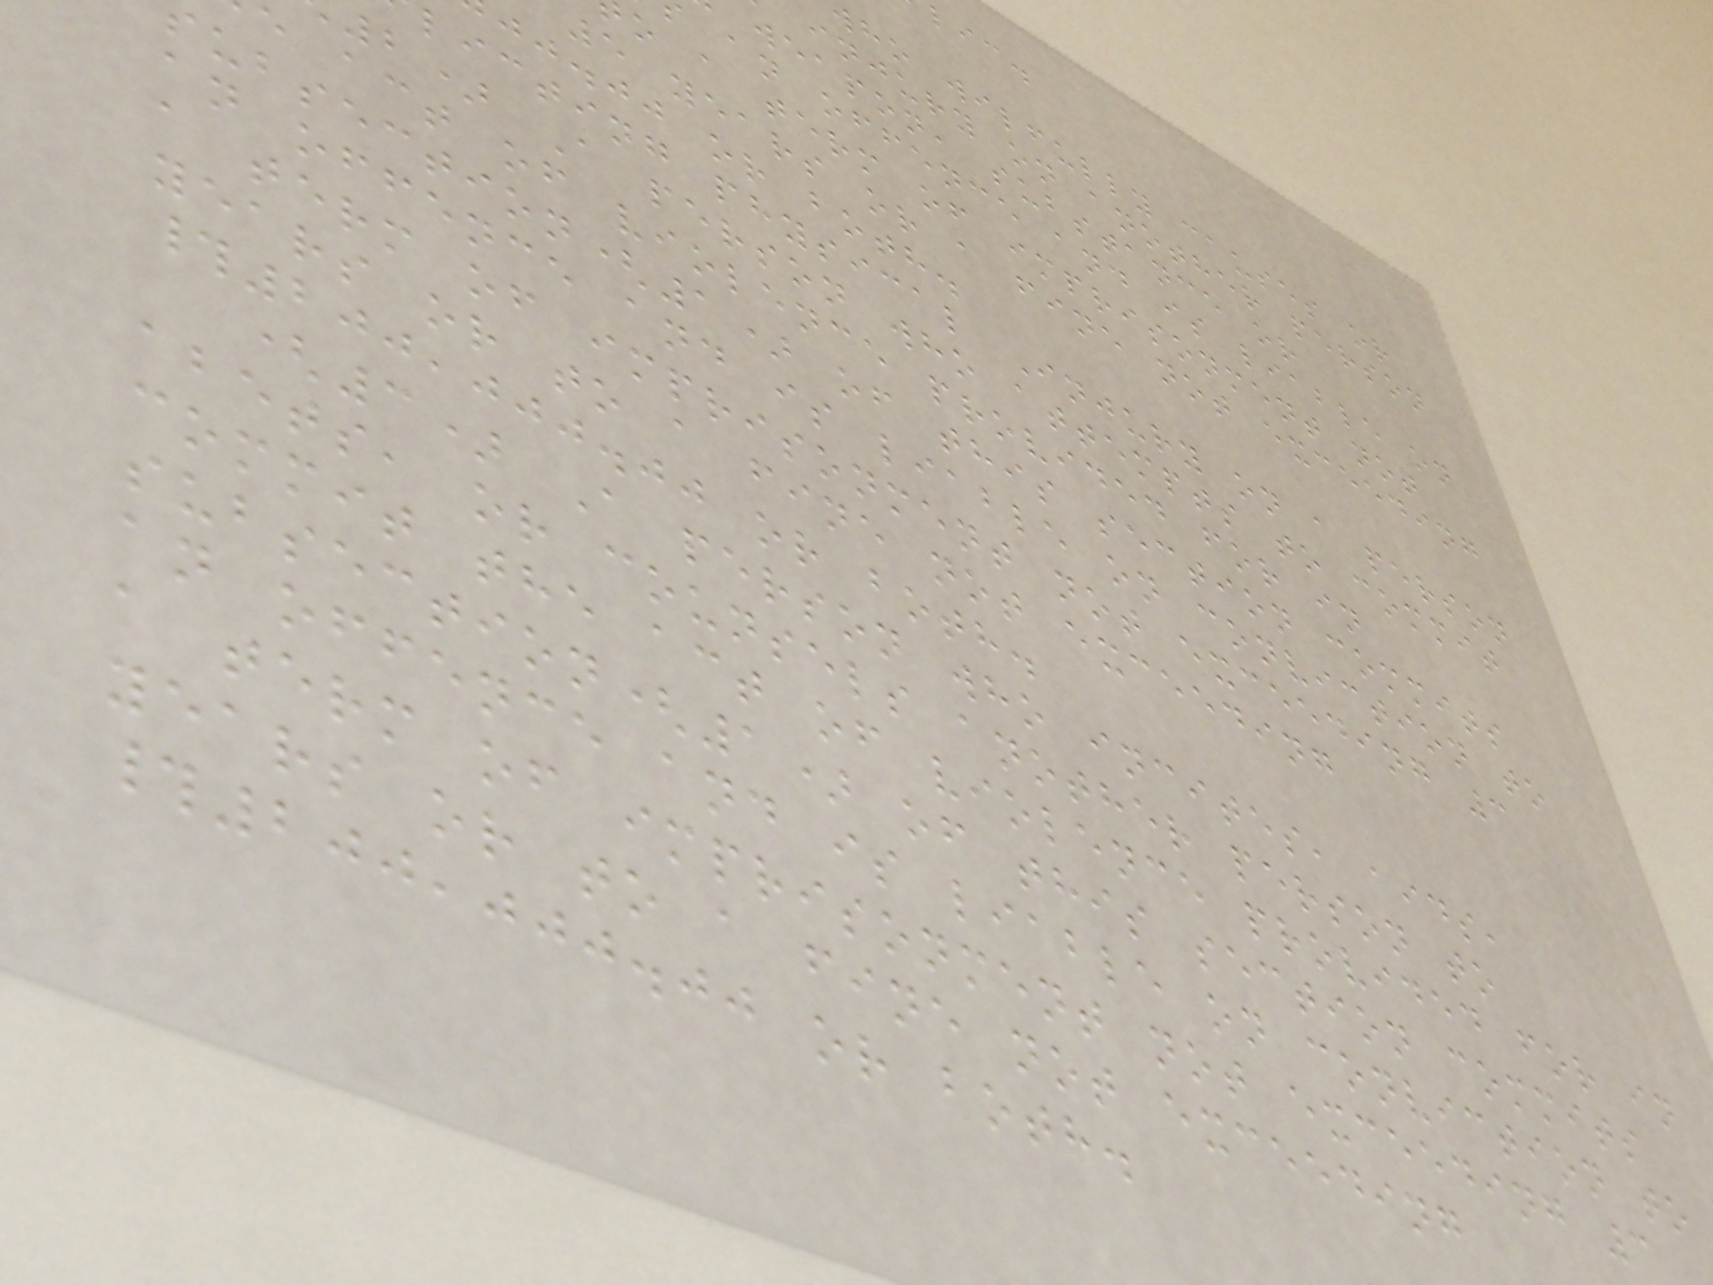ho wilfully causes or
injury on another person
weapon, substance or
an offence and is liable on
o a term of imprisonment not
5 years or a fine not exceeding
jj.jj or both.
licting physical Injury on a person
2) A person who attempts to commit
e act of violence provided for in
ubsection(1) of this section commits
an offence and is liable on conviction to
a term of imprisonment not exceeding 3
years or to a fine not exceeding
#200,000.00 or both.
(3) A person who incites, aids,
abets, or counsels another person to
commit the act of violence provided for in
subsection(1) of this section commits
an offence and is liable on conviction to
a term of imprisonment not exceeding 3
years or to a fine not exceeding
#200,000.00 or both.
